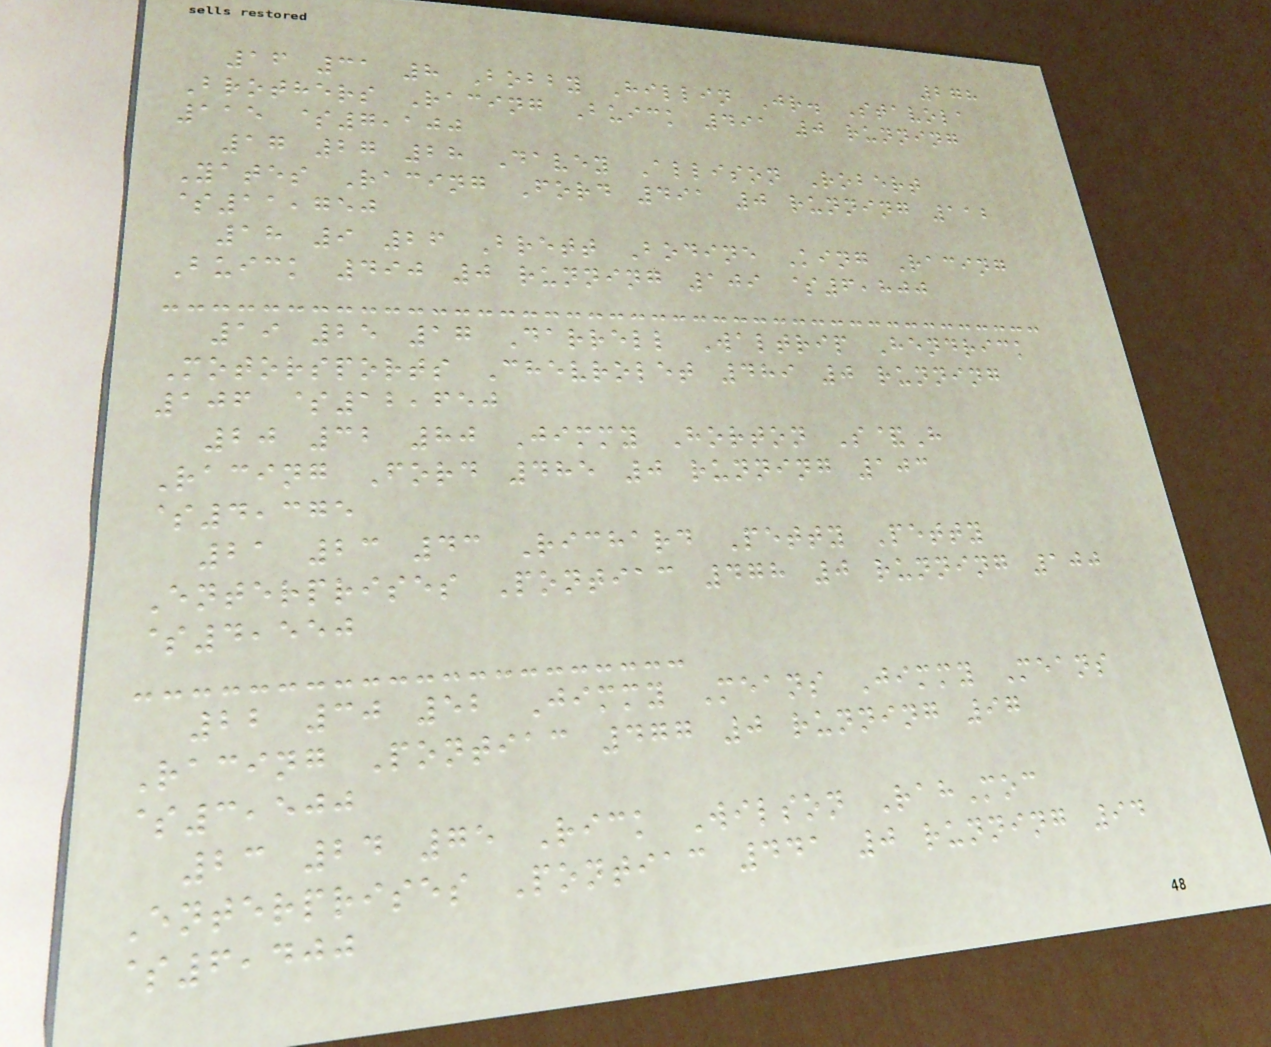278
16 31 8 Bobby Hillin Jr. Stavola
Brothers Racing Buick 491 0 running
115 $7,100
17 27 28 Davey Allison Robert
Yates Racing Ford 491 0 running 112
$11,750
18 9 26 Brett Bodine King Racing
Buick 490 0 running 109 $6,800
19 25 17 Darrell Waltrip Hendrick
Motorsports Chevrolet 489 0 running
106 $12,650
20 32 80 Jimmy Horton S&H
Racing Ford 485 0 running 103
$4,375
21 23 43 Richard Petty Petty
Enterprises Pontiac 478 0 running 100
$4,550
22 30 52 Jimmy Means Jimmy Means
Racing Pontiac 477 0 running 97
$3,500
23 24 75 Rick Wilson RahMoc
Enterprises Pontiac 441 0 running 94
$6,400
